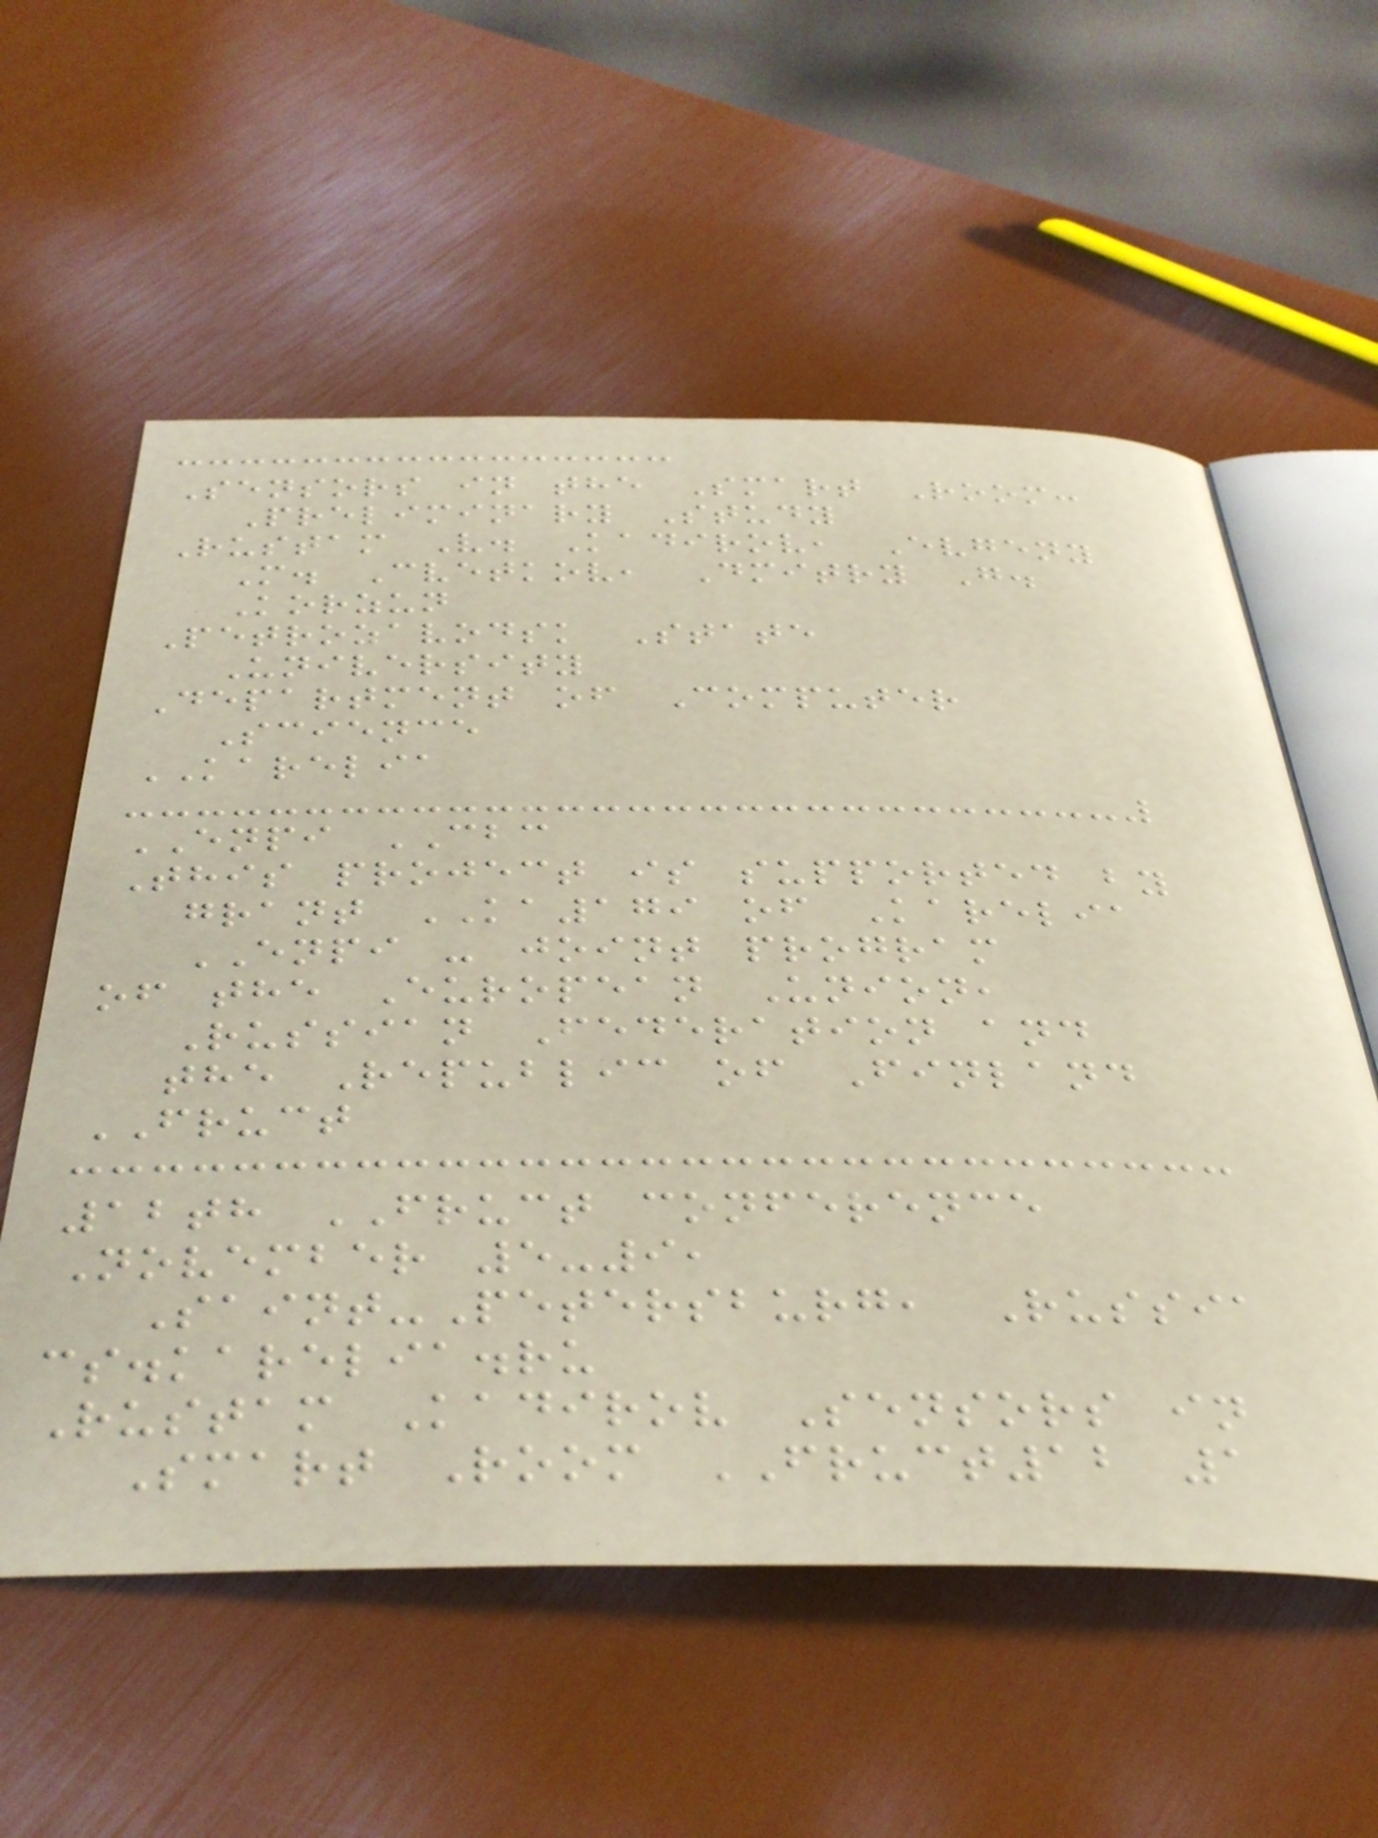Sensors in the Smart Room:
Preliminary Study
Rustam V. Kadirov, Evgeny
M. Cvetkov, Dmitry G.
Korzun
Petrozavodsk State
University
Department of Computer
Science
KARELIA
ENPI CBC
This project is supported by
grant KA179 of Karelia
ENPI - joint program
of the European Union,
Russian Federation and
the Republic of Finland
FRUCT
12th FRUCT conference
November 5-9,
Saint-Petersburg, Russia
cs.karelia.ru
Rustam Kadirov Sensors in
Smart Room FRUCT12 1
